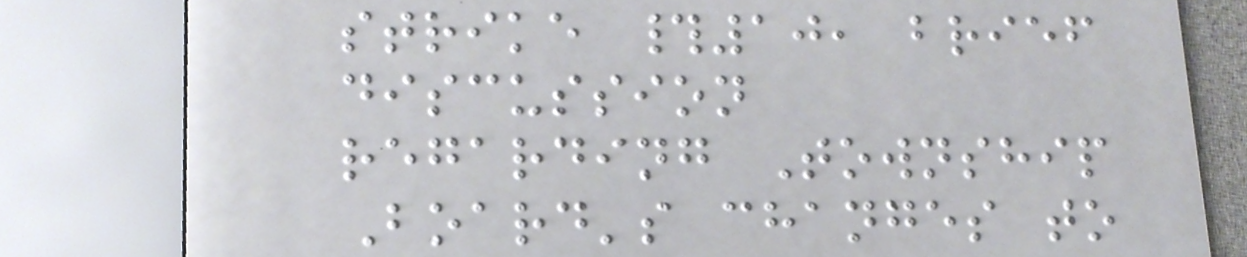strike #10, brief
discussion
regarding Township
Board's changes to
